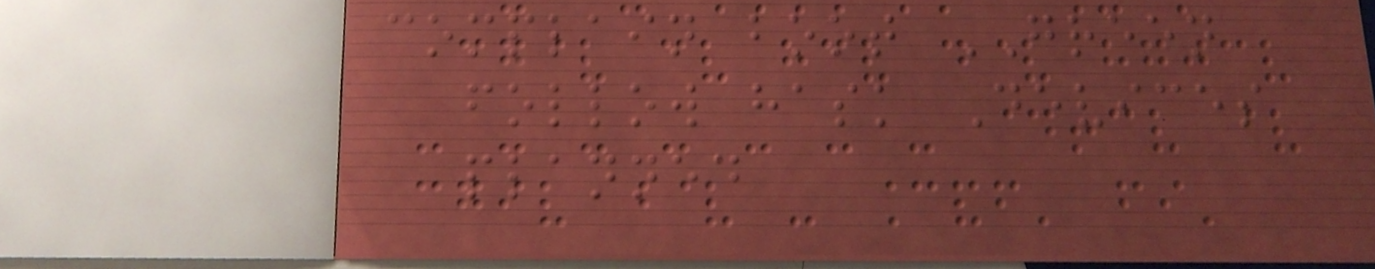complain boot GREEN
follow hask Devices
planned
